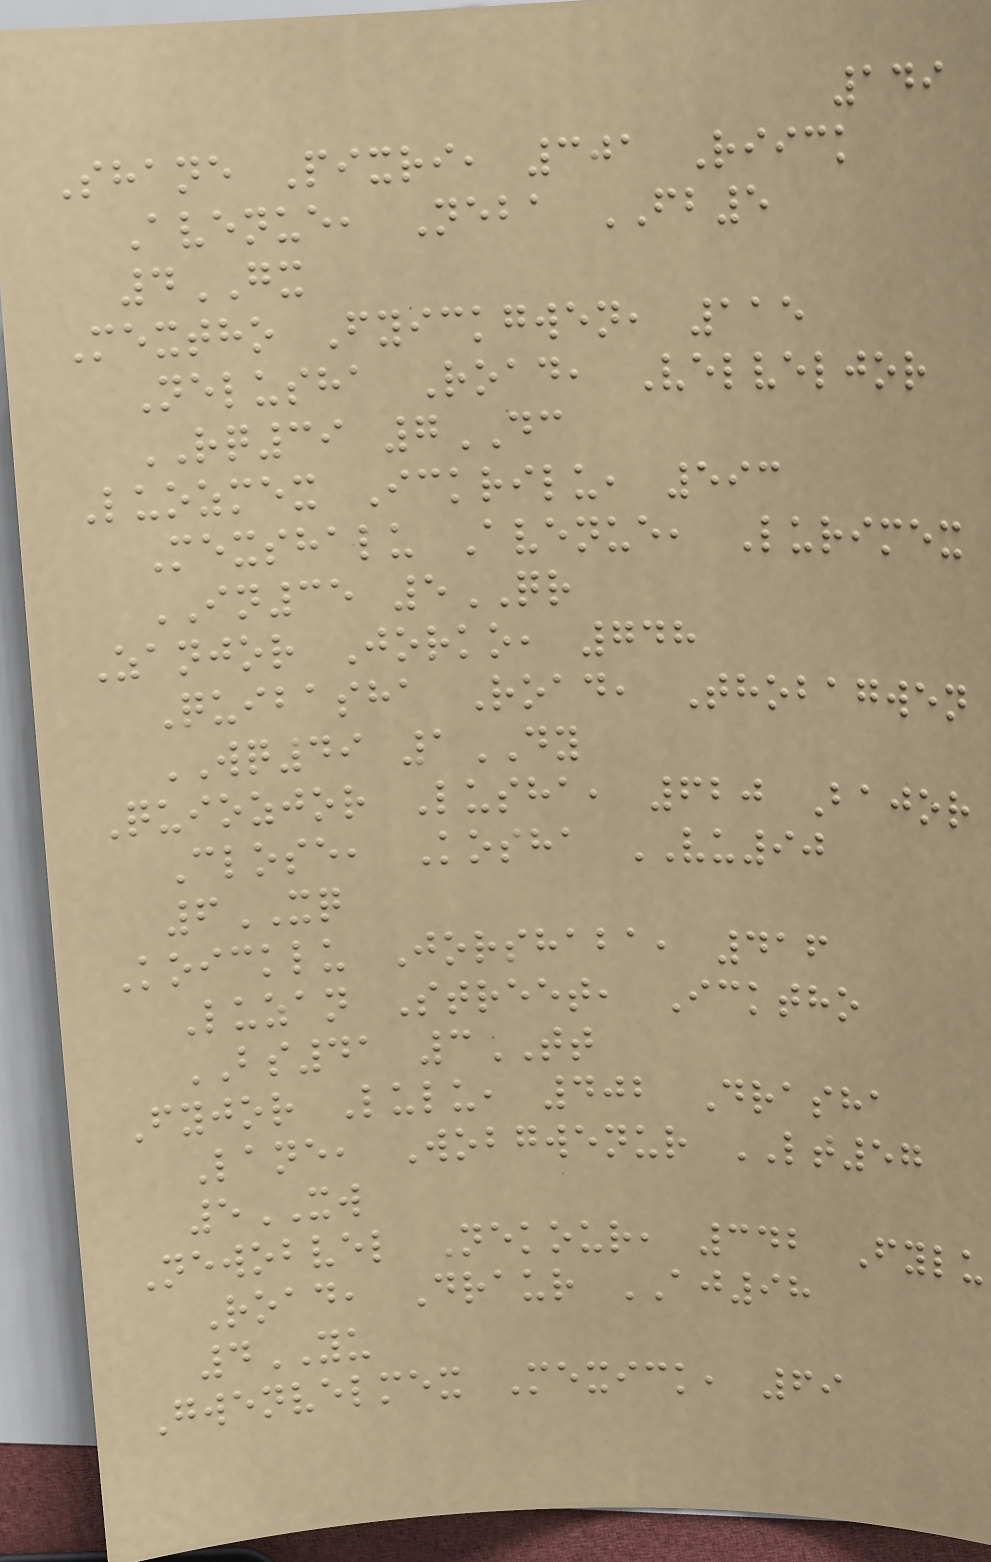149
Shane Pixri, 301 Riick
Avenue, Neba FB5
4GX
Mextho Fyickgwen, 115
Nelusha Road, Velveljor
RQ39 7DC
Luozmex Ickrilu, 593
Mexshalu Avenue, Lurimex
IN35 5QR
Zanjor Jorko, 748
Quibasha Road, Thobagwen
WQ49 1DY
Quiozjor Lusha, 620 Bajor
Close, Kosha VU90
6XQ
Koicklu Jorshaba, 416
Luzan Street, Icktho
BS41 3TT
Fyjor Lulu, 402 Drasha
Lane, Wobgwenur LT57
5XW
Newobvel Nekour, 342 Fylu
Road, Draur AJ98
4YU
Gwenvelmex Mexick, 69
